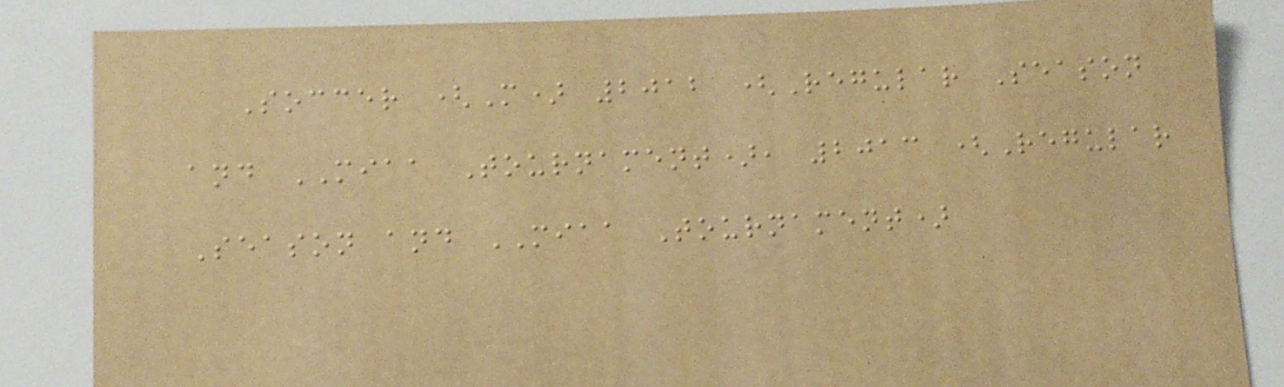Soccer (M) 2012 (Regular Season
and MIAA Tournament), 2013 (Regular
Season and MIAA Tournament)
